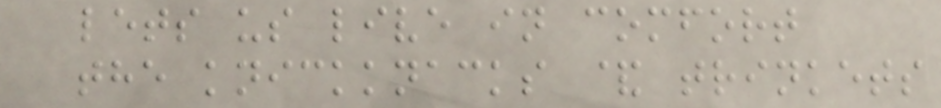lets us live in comfort
the knickknacks & trinkets
